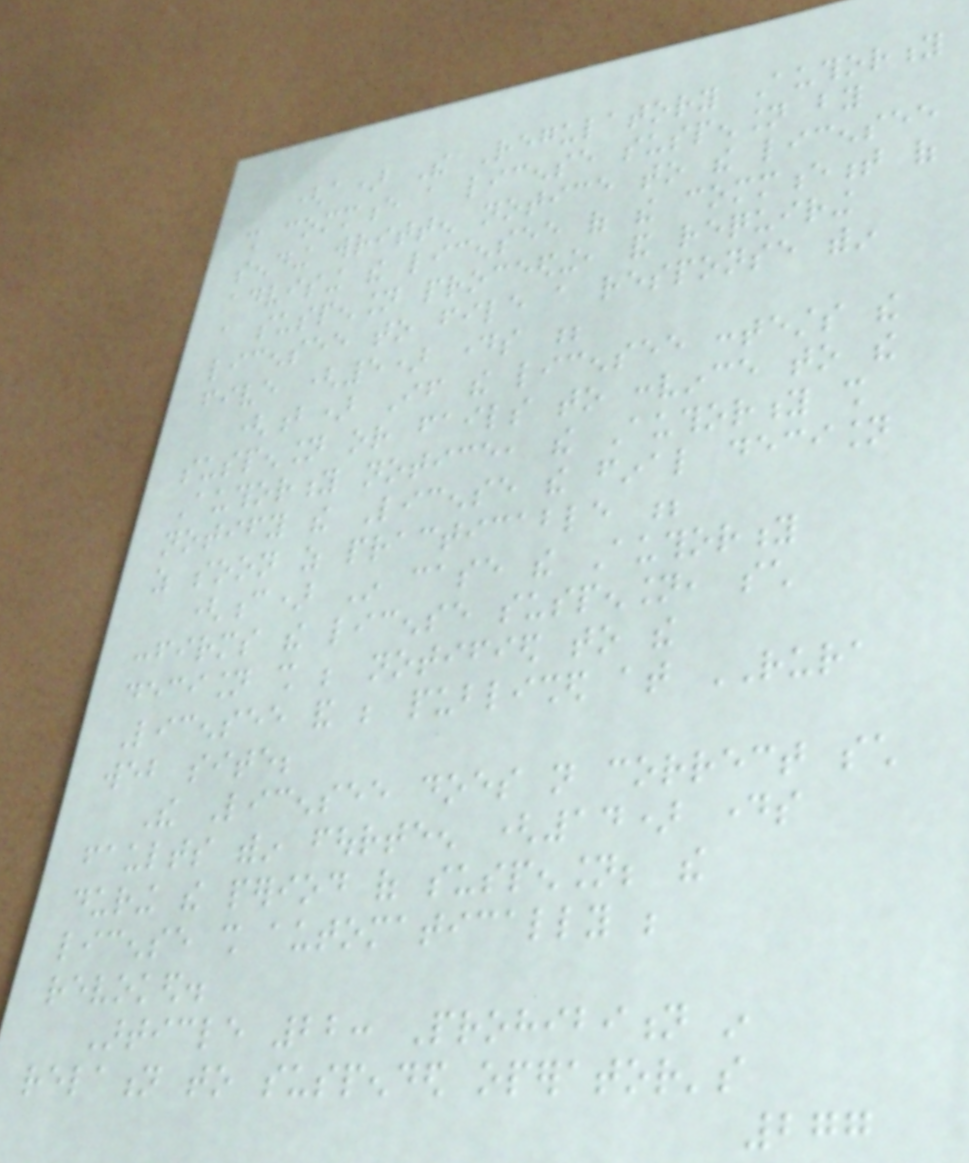(a) The Regulatory Authority
shall commence a license suspension by
sending written notice to the licensee
advising the licensee of the commencement of
a suspension proceeding, and requiring
licensee to file a response within
five (5) days ;
(b) If the licensee contests the
suspension or fails to convince to the
Authority notice, the Authority shall
notify the License the final decision
as soon as practicable ;
(c) In case the Authority
confirms the license suspension, such
decision shall be notified to the
Licensee and be published at RURA
web site;
The Licensee does not correct such
faults within fourteen (14) days
during the period of suspension; the
license shall automatically be
revoked.
Article 22: Prohibition in
relation to suspended operator's
277
